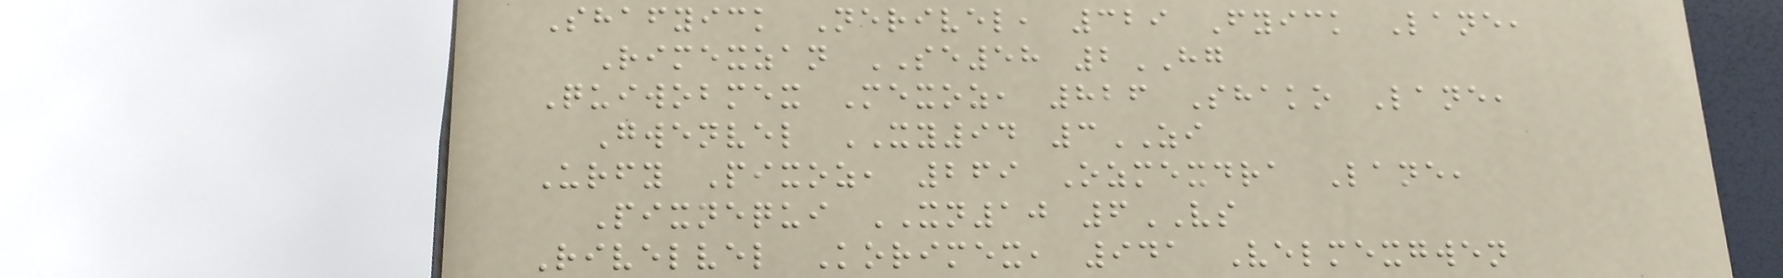Shafyick Nerivel, 329 Fyick Lane,
Rimexzan SE58 2HG
Quiwobmex Mexoz, 826 Shako Lane,
Gwenvel XY94 3ZI
Urfy Pixoz, 269 Ozmexdra Lane,
Pixnequi XN10 6VS
Rivelvel Korimex, 941 Velmexgwen
